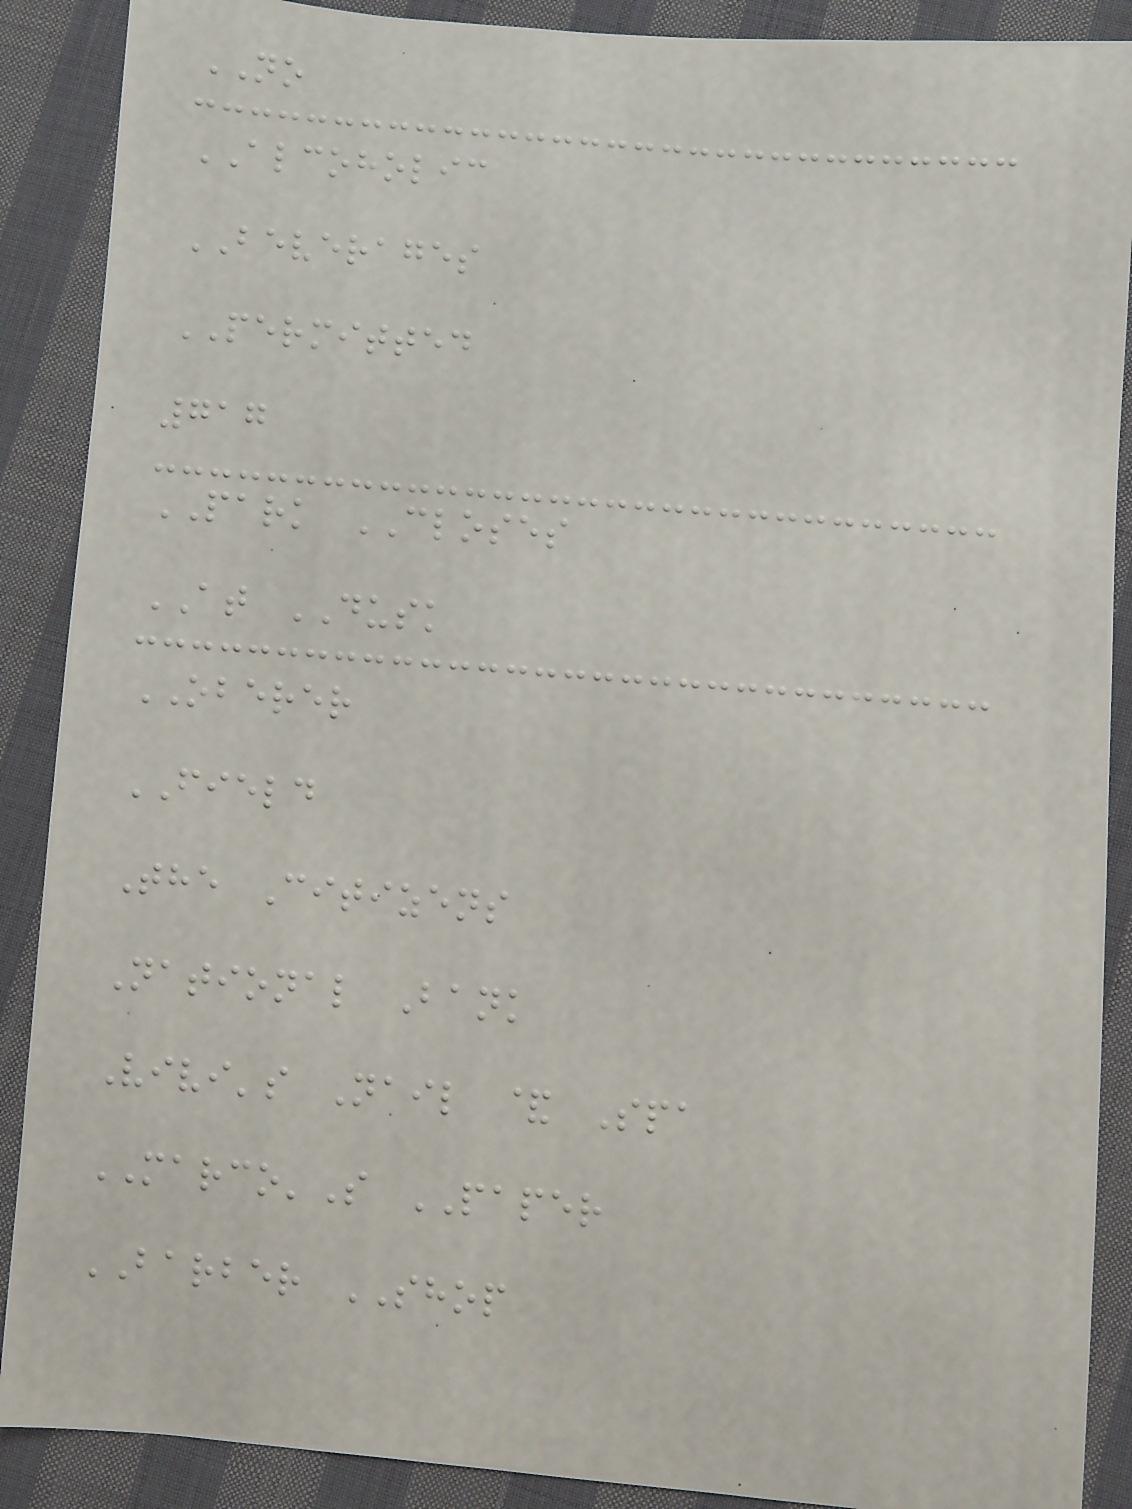NO
ALCOHOLIC
BEVERAGES
PERMITTED
717
PARK CLOSES
AT DUSK
OBERER
FIELD
The Citizens
National Bank
Vivi's Nail & Spa
MARCO'S PAPER
BARBER SHOP
